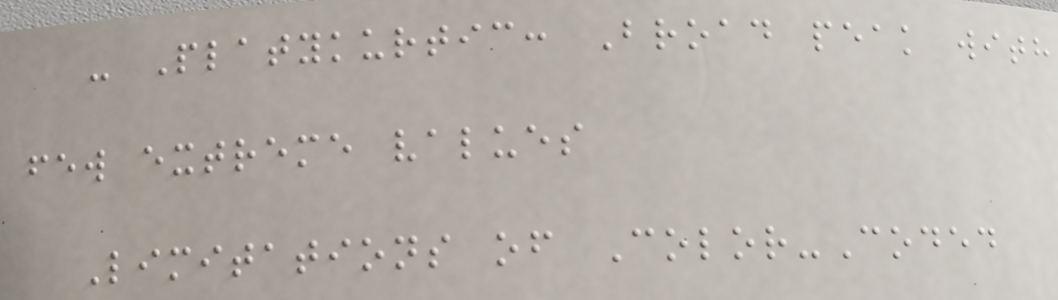- Platykurtic: Broad peak with
few extreme values
Limitations of Color-Coded
